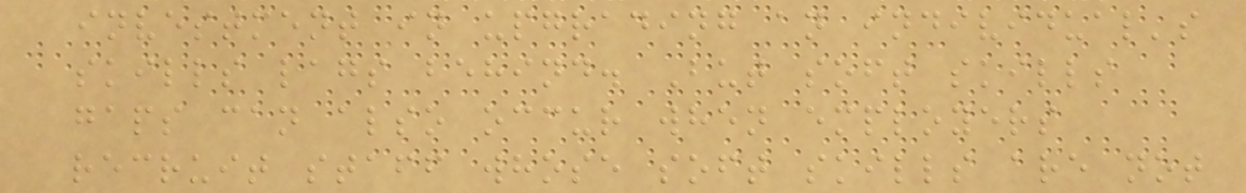investment in upgrading an individual's
skills lags behind. But soft skills
gaps can also occur when employers
recruit staff whose soft skills are not
